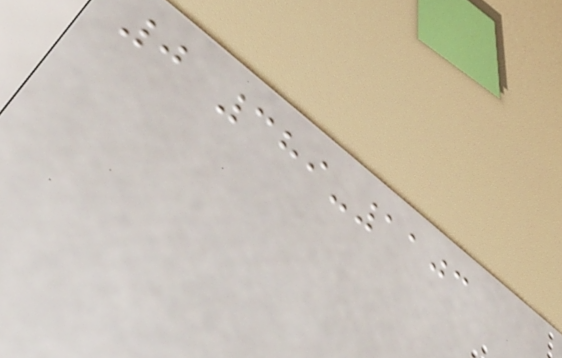0 389-1103
